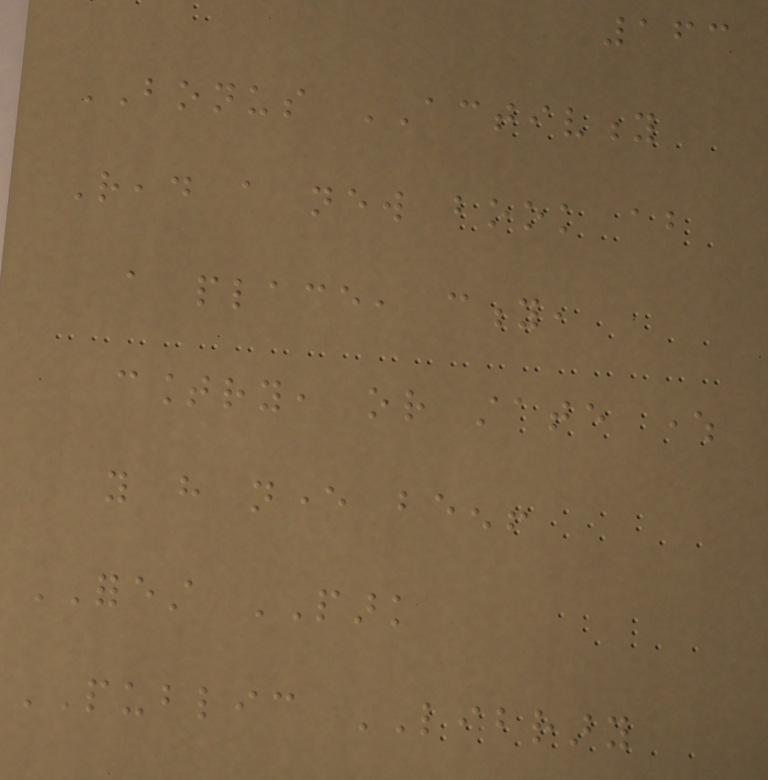163
BONUS ACTIVITY
Read a new book about
a place, city,
country, or state where
you have never been!
FOREST PARK
PUBLIC LIBRARY
